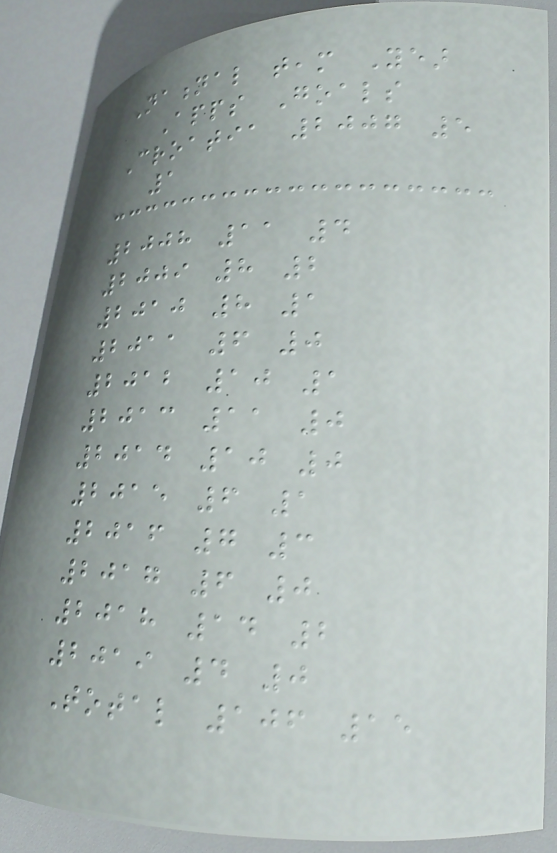National team Year
Apps Goals
Croatia 2007 5
1
2008 11 4
2009 8 2
2010 8 1
2011 6 0
2012 10 1
2013 11 0
2014 10 0
2015 6 1
2016 7 3
2017 6 0
2018 14 2
2019 4 0
Total 106 15
